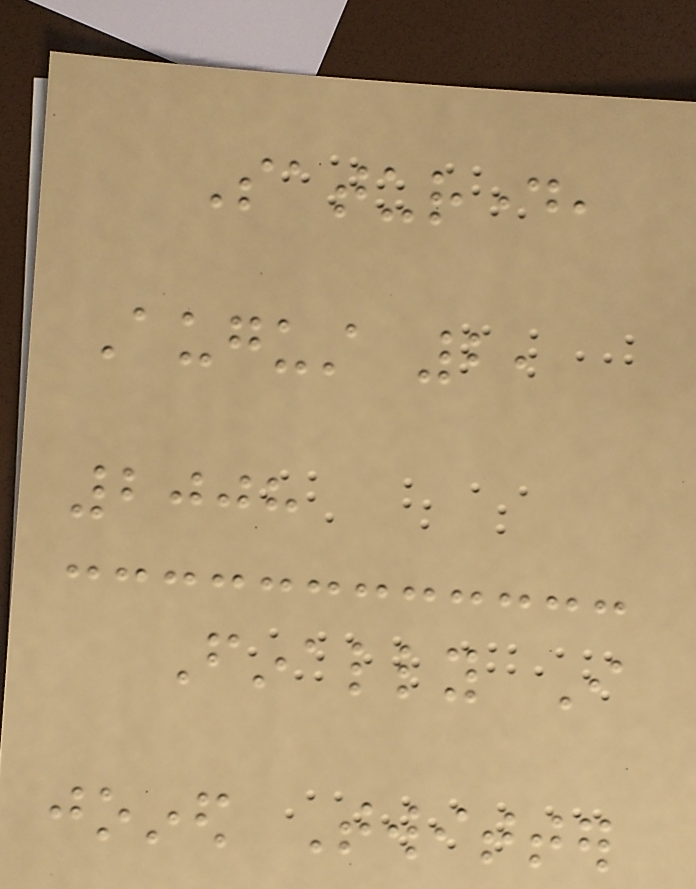Saturday,
August 2,
2008
Finally I
joined Twitter
